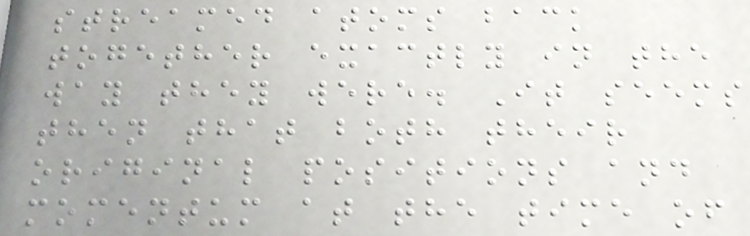streamed atoms back
together exactly in the
way they were. It seems
then that both their
original positions and
momentum at the time of
